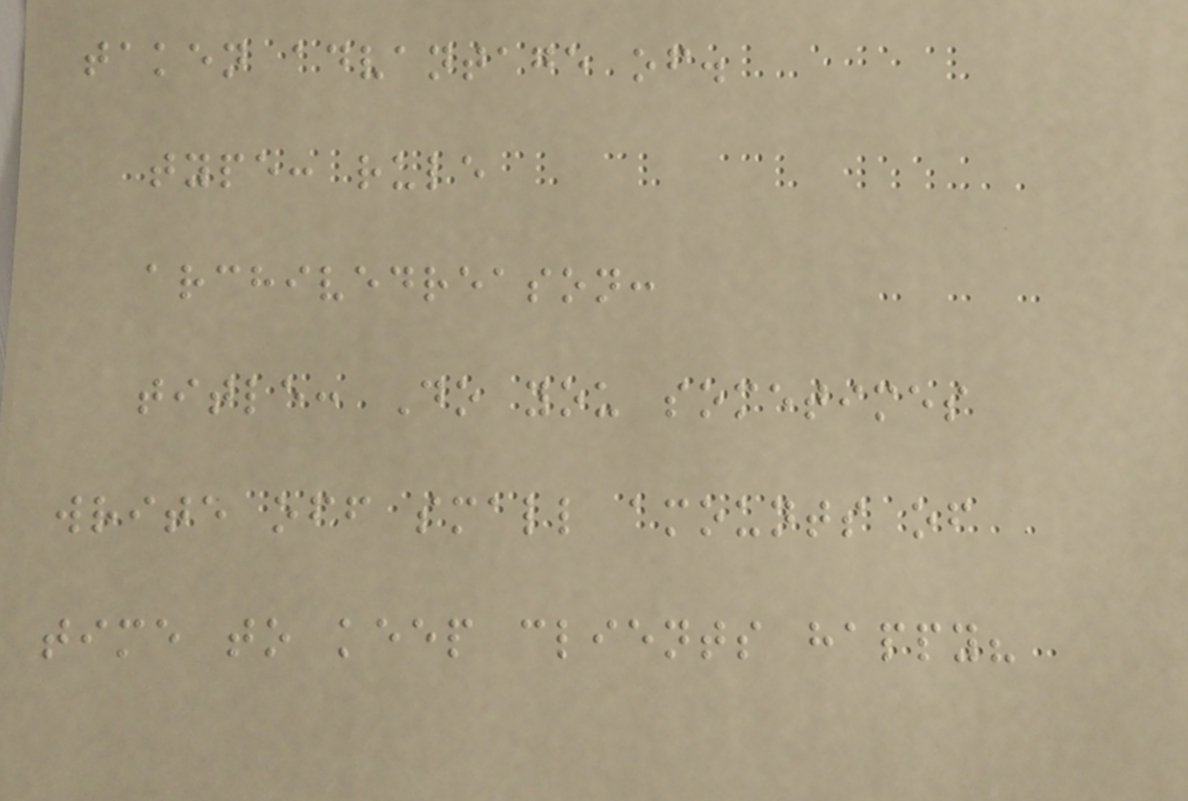taken advantage of.
type: rule
archivedreason:
title: Do you sometimes
write off small amounts of
time to keep clients happy?
